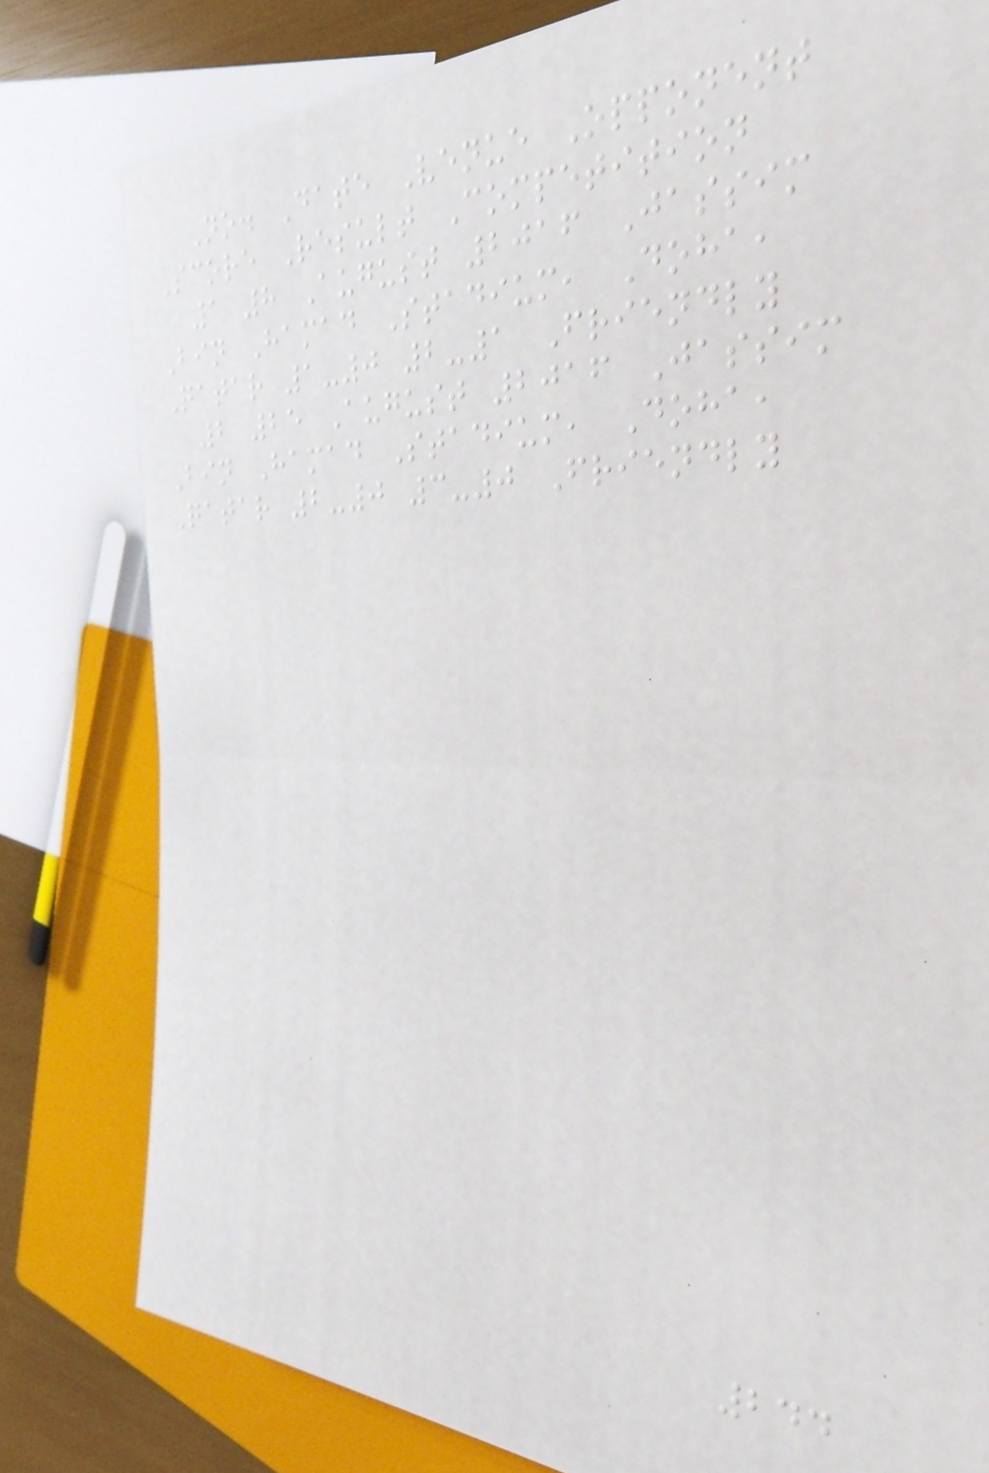No. Date Venue Opponent
Score Result Competition
1 8 August 2016 Jassim
Bin Hamad Stadium, Doha,
Qatar 1-0 2-1 Friendly
2 25 August 2016 Jassim
Bin Hamad Stadium, Doha,
Qatar 2-0 3-0 Friendly
244
